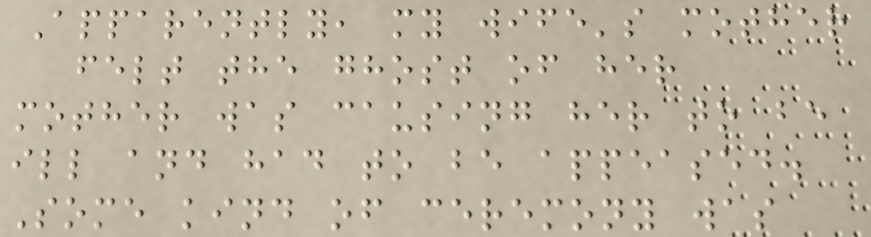Apparently, my wife's mother
felt the ghost of her
mother was causing her to be
ill and had to be appeased.
Some kind of ceremony was
